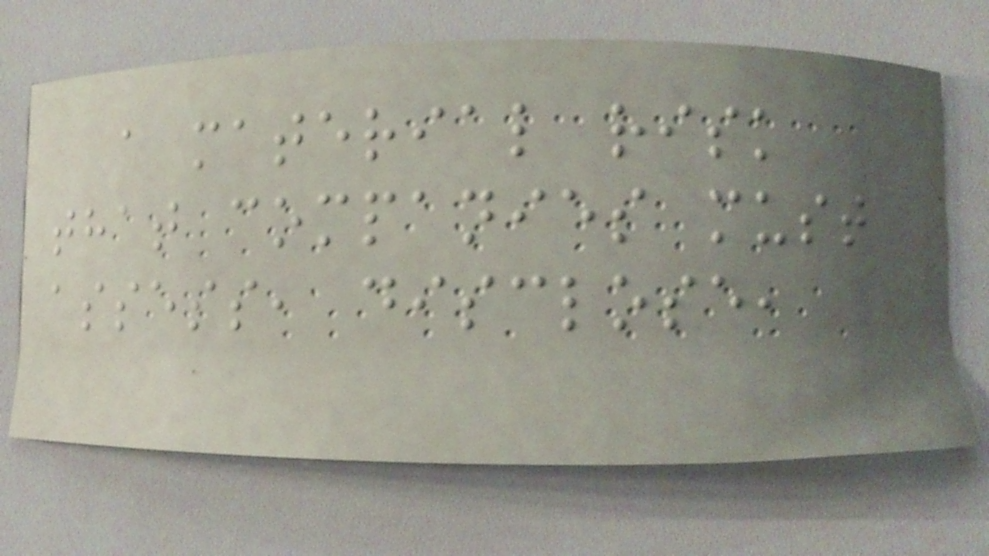a material risk
that companies must
assess, disclose,
